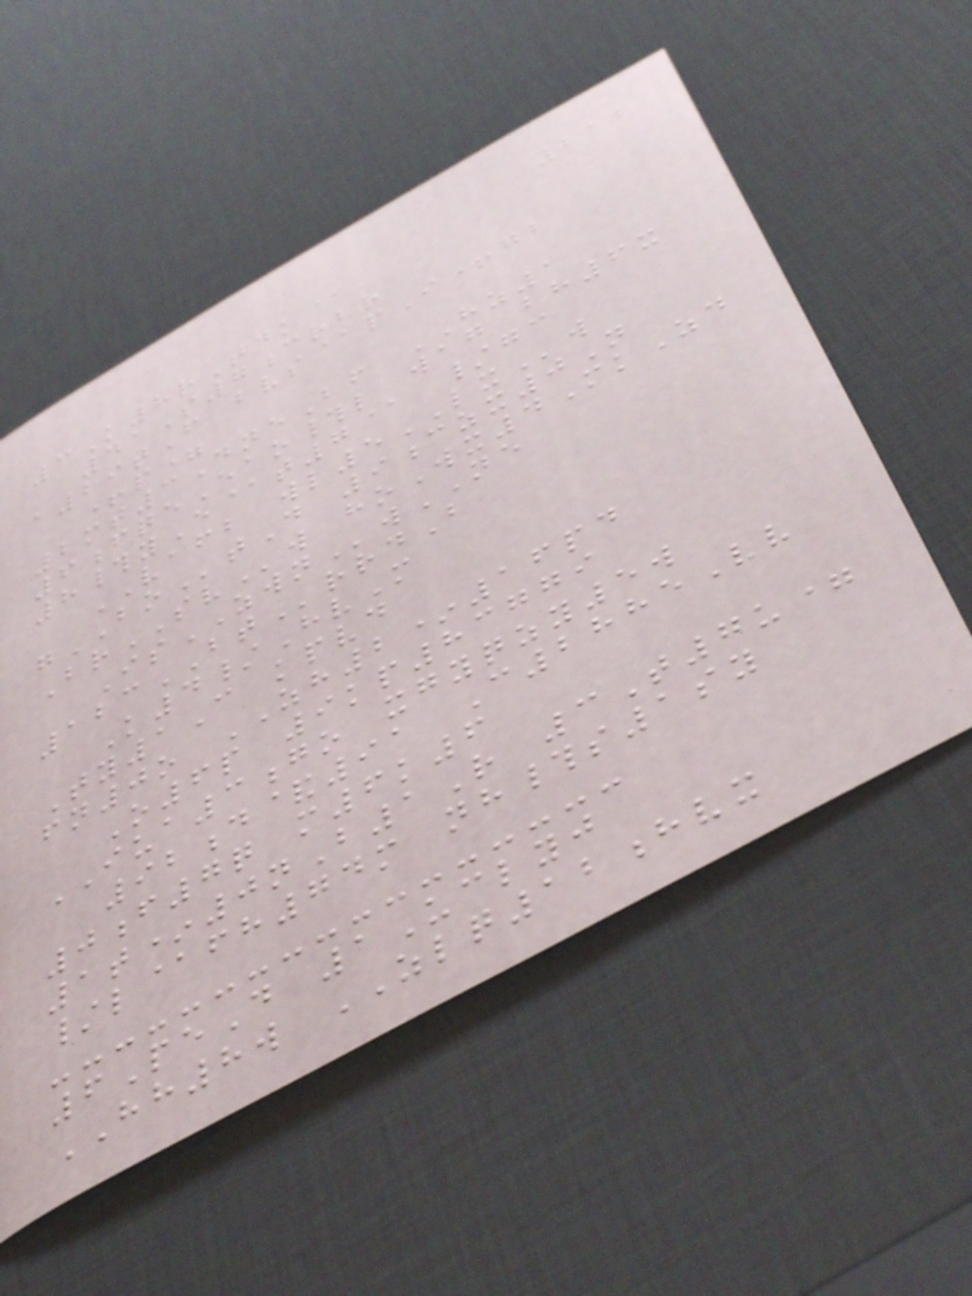212
3K8rTdk@
41S7crbr
a29tF bvs@pI+gb
+p=
2mt3DneBf HZ1
6fqeEao#l wag bh6x
8#yE@t7@ /gc
VAFB wl5LXw
gBOtD 9czx0N
BrSVw hoWx4MkZd
IsZWNwNE
123BTrrdB
K4/HvM
Ty1C kpvd
fn0o ZH2*16pd
O6p 9kp83779
IUA3go xgyqzy5w
92d&91 C2885Vv
0f7q m6k6
1t*0nB1R 3T7u=
/l@fh74m nh#s1sy
6PeD 1Uclyj
HH8w ZLQ12hvx
